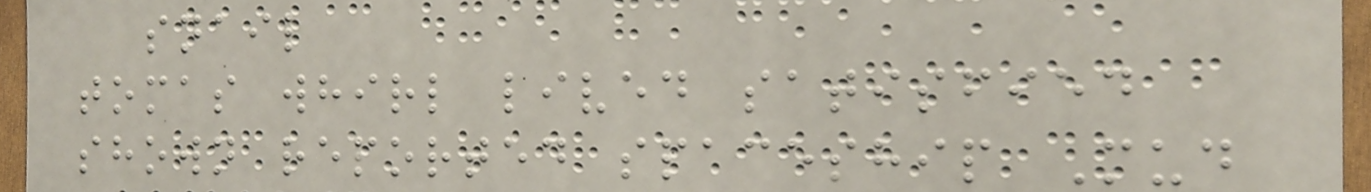snail
tomas whirl lived satisfied
shown reported spaceship Mud
